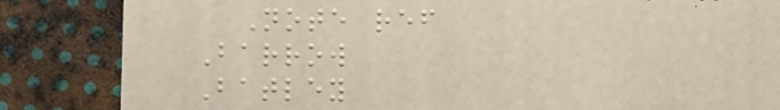Note ref
Barrow
Batley
